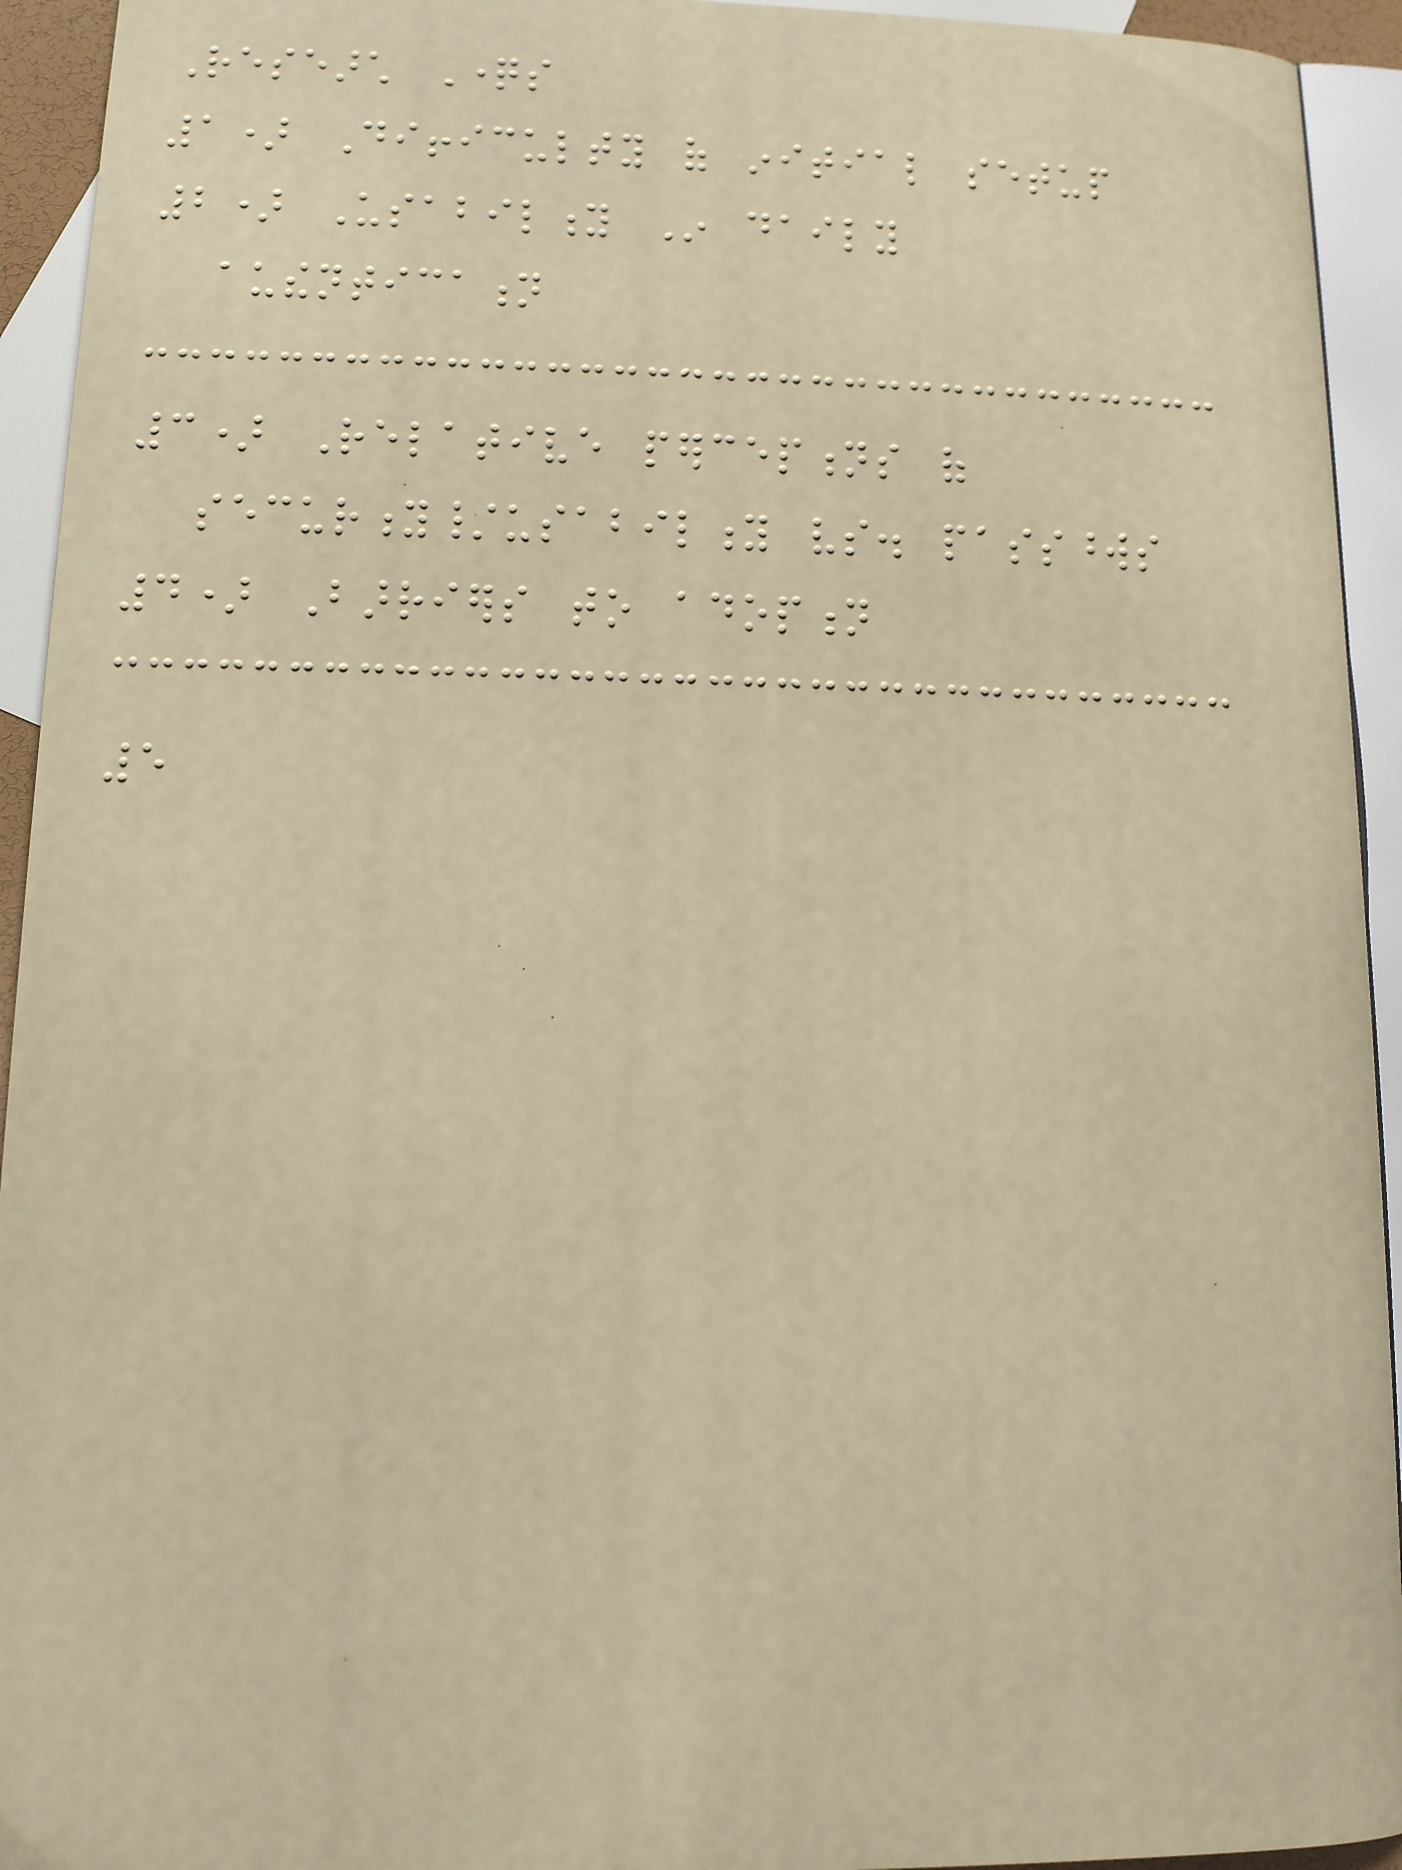Research Questions
1) Difficulty of initial setup
2) Usability In daily
authentication
3) Relative perceptions of
security/usability vs. passwords
4) Barriers to adoption
5
